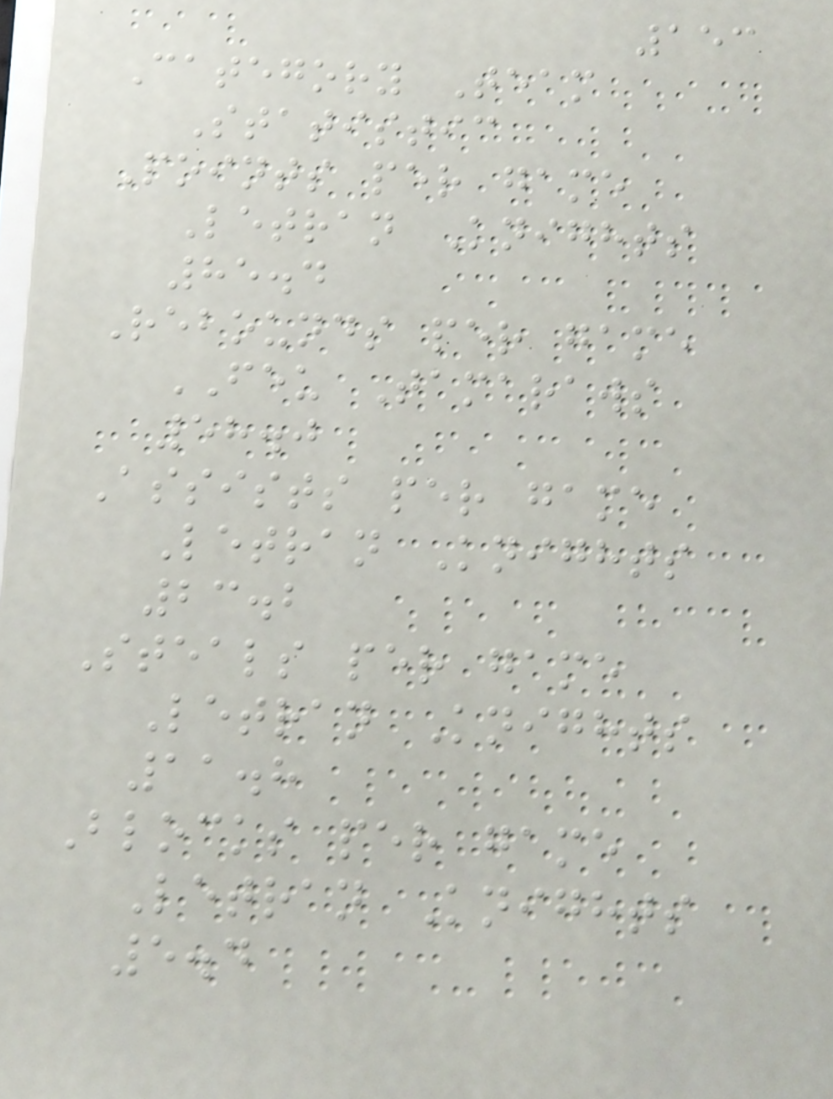153
Category Team
Statistic
Points per game
Letran Knights
85.4
Rebounds per game
FEU Tamaraws
58.0
Assists per game
Letran Knights
23.2
Steals per game
Letran Knights
11.8
Blocks per game
Letran Knights
5.4
